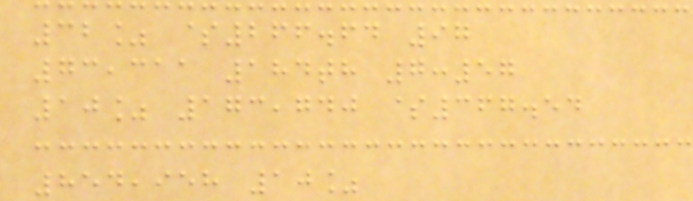32% $266.64 97
73,311 184th 7:57
10% 173,740 $367.54
854,958 10%
